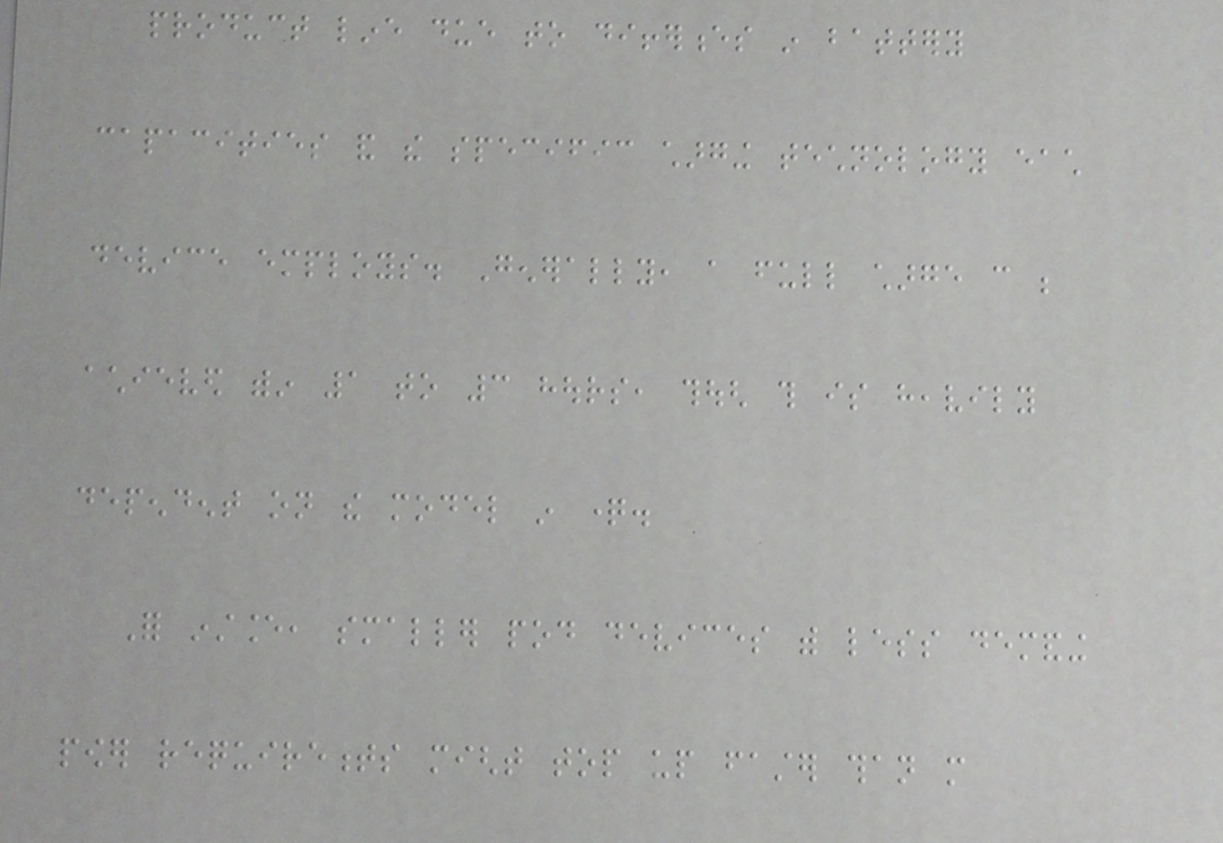product line due to differences in battery
capacities and the specific charging technology each
device employs. Generally, a full charge can be
achieved within 1 to 3 hours, though this is heavily
dependent on the model in question.
For instance, smaller pod devices with less demanding
power requirements might top up faster than more
